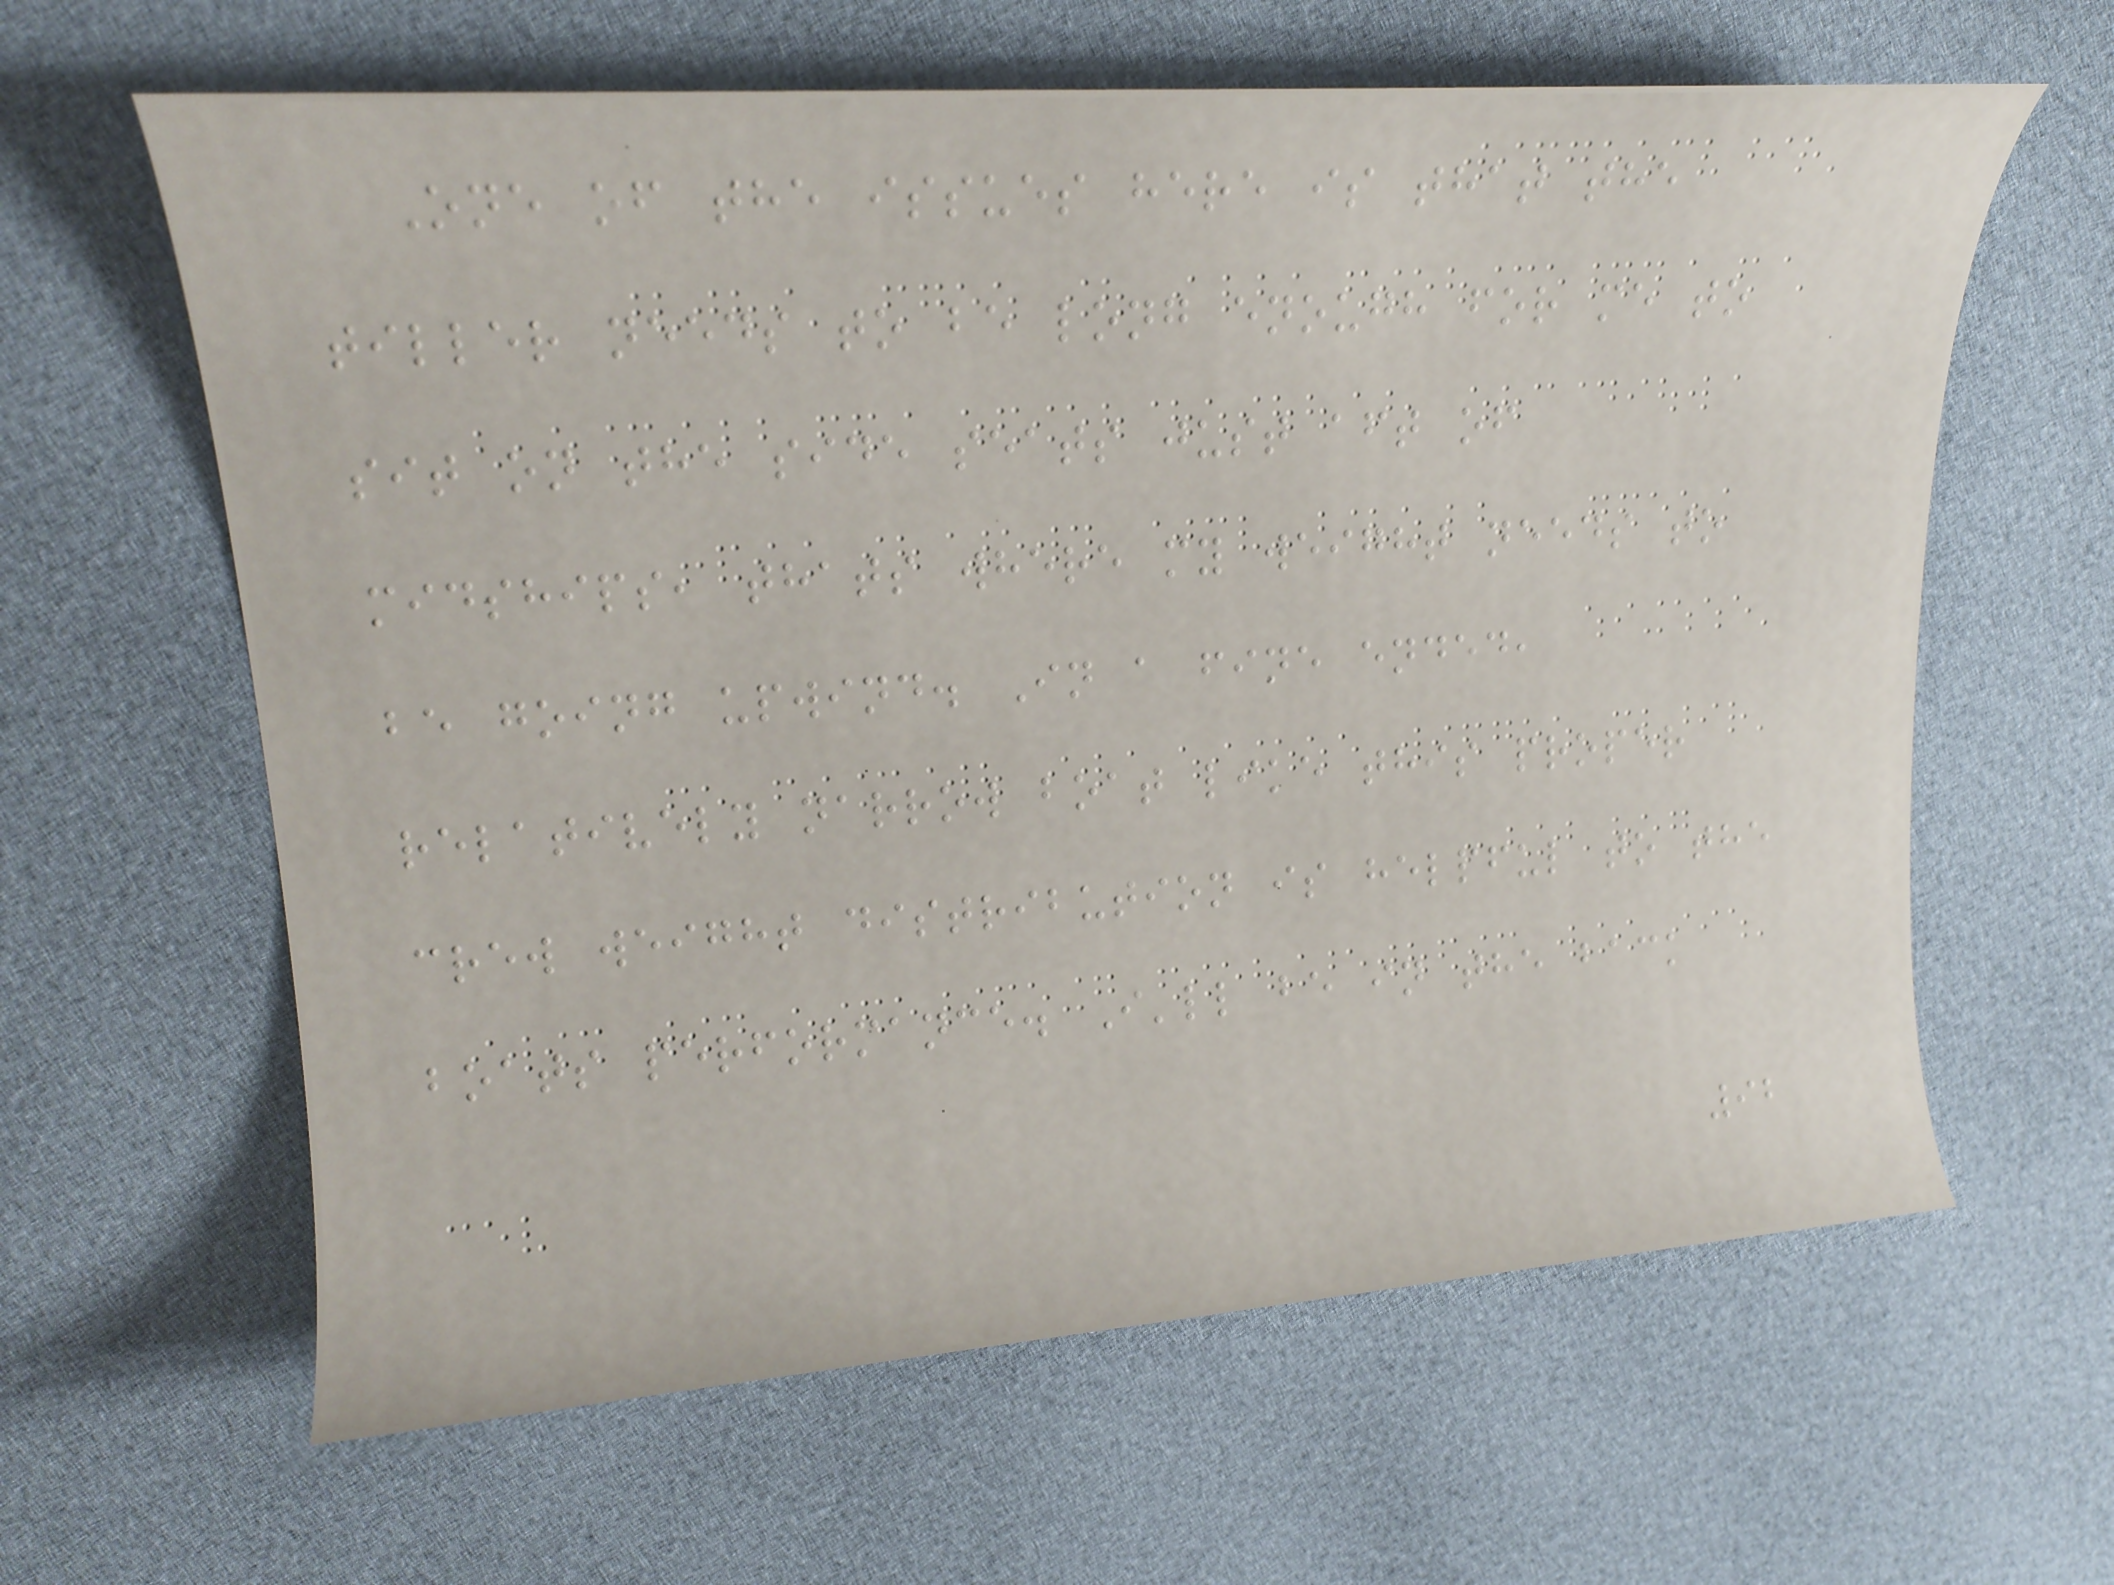One of the issues here is that the
tiller needs to be long enough for me to
sit on the side seats just aft of
midships, thats where my weight needs to
be going upwind. In a fine ended,
relatively narrow boat like this proper
crew weight distribution is helpful to the
boats performance. I'll be in the back
92
